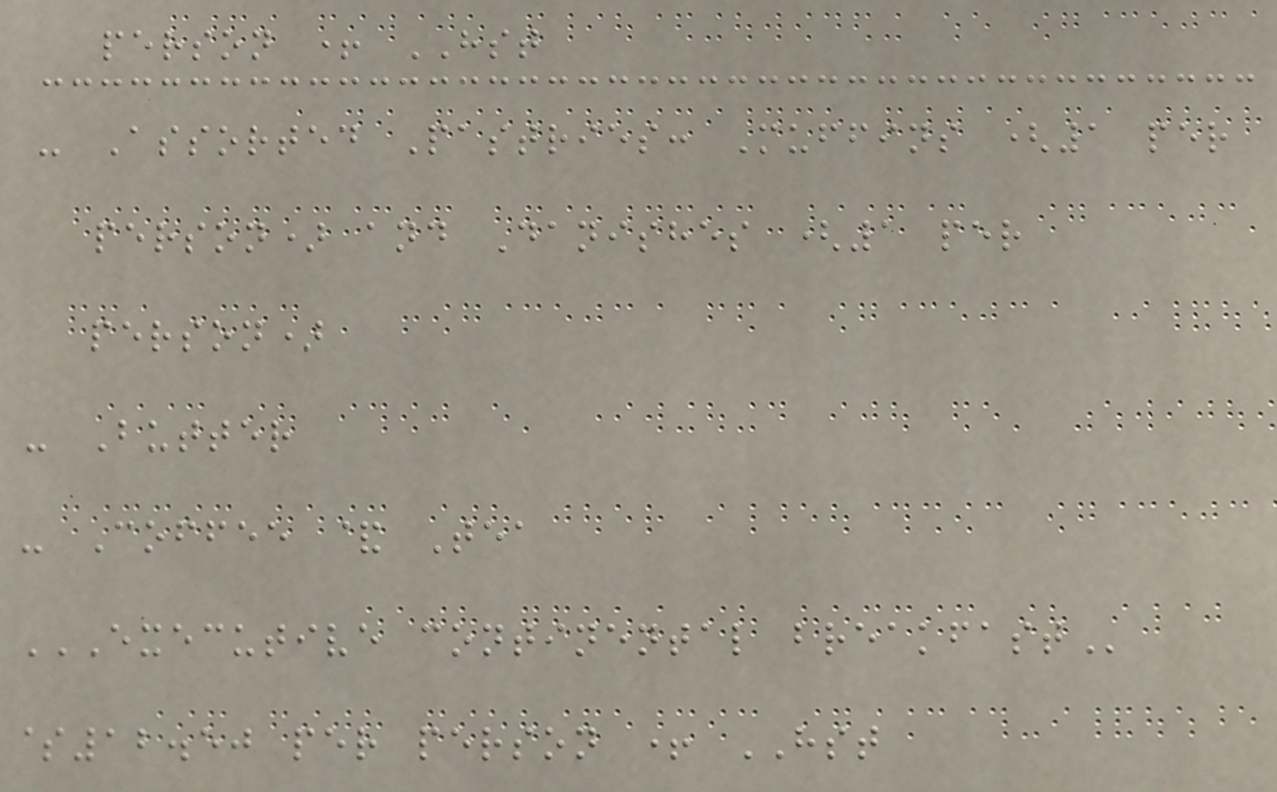person + HST
- Assorted Pastries: Muffins (1 per
person) and Danishes (1 per
person)
- Butter
- Coffee & Tea
EXECUTIVE CONTINENTAL BREAKFAST
$12.50 per person + HST
